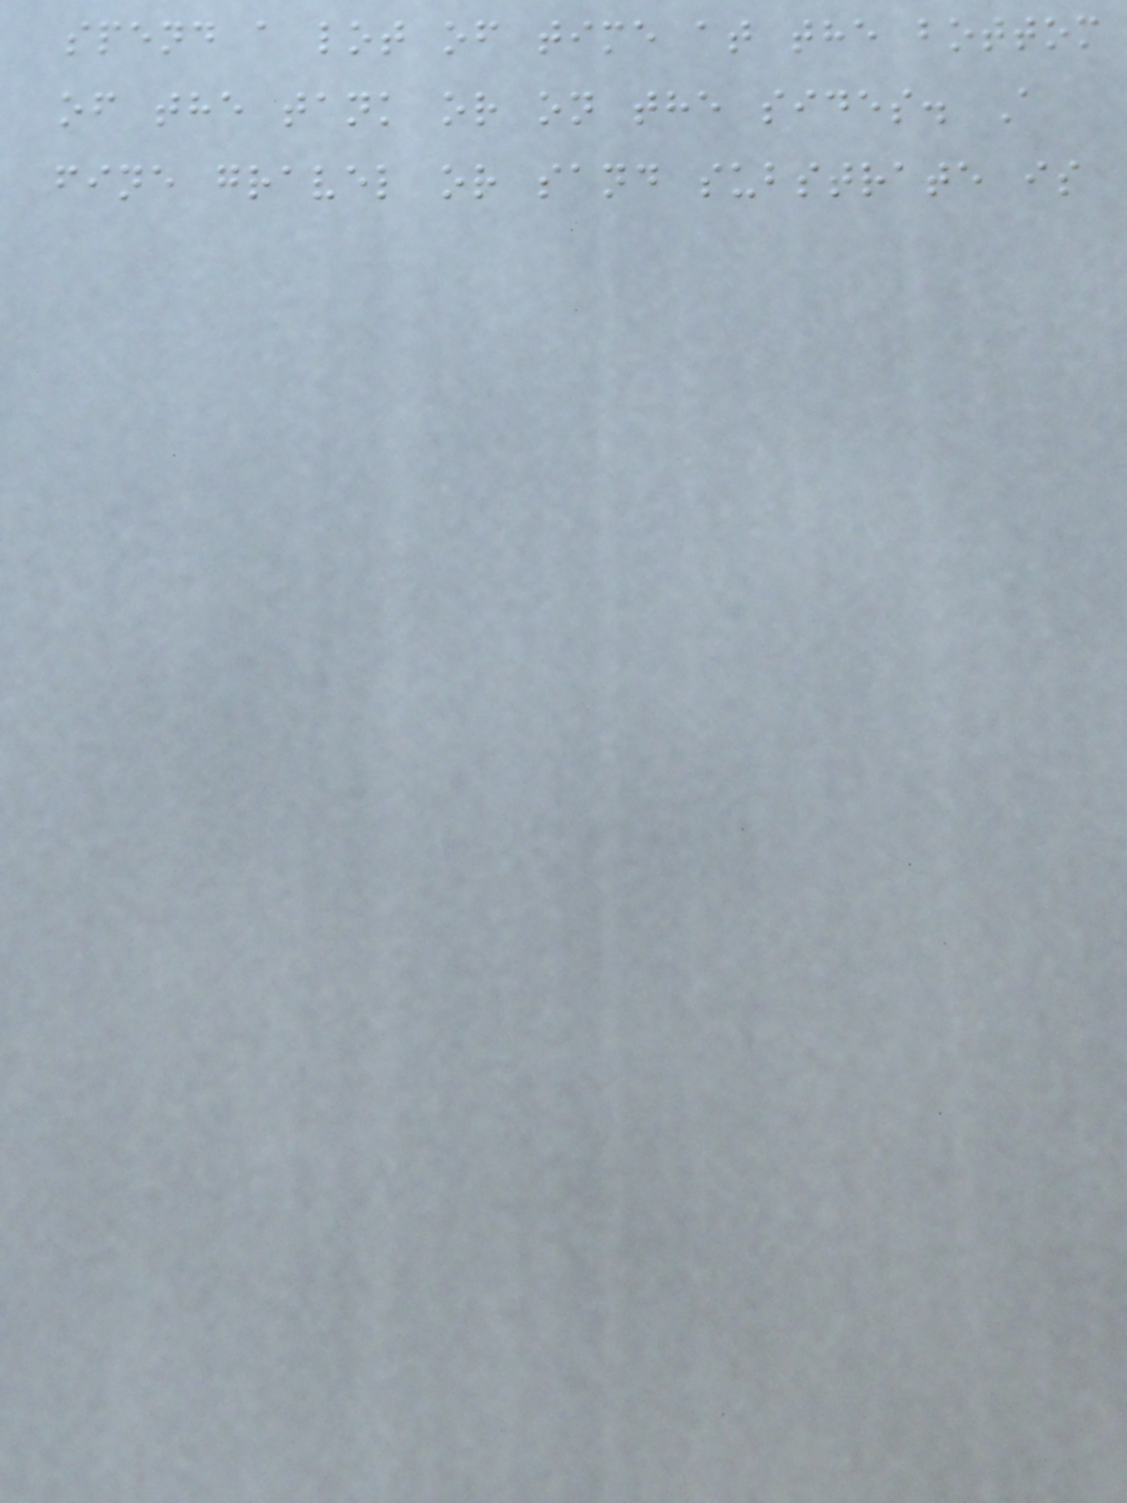spend a lot of time at the bottom
of the tank or on the sides. A
fine gravel or sand substrate is
